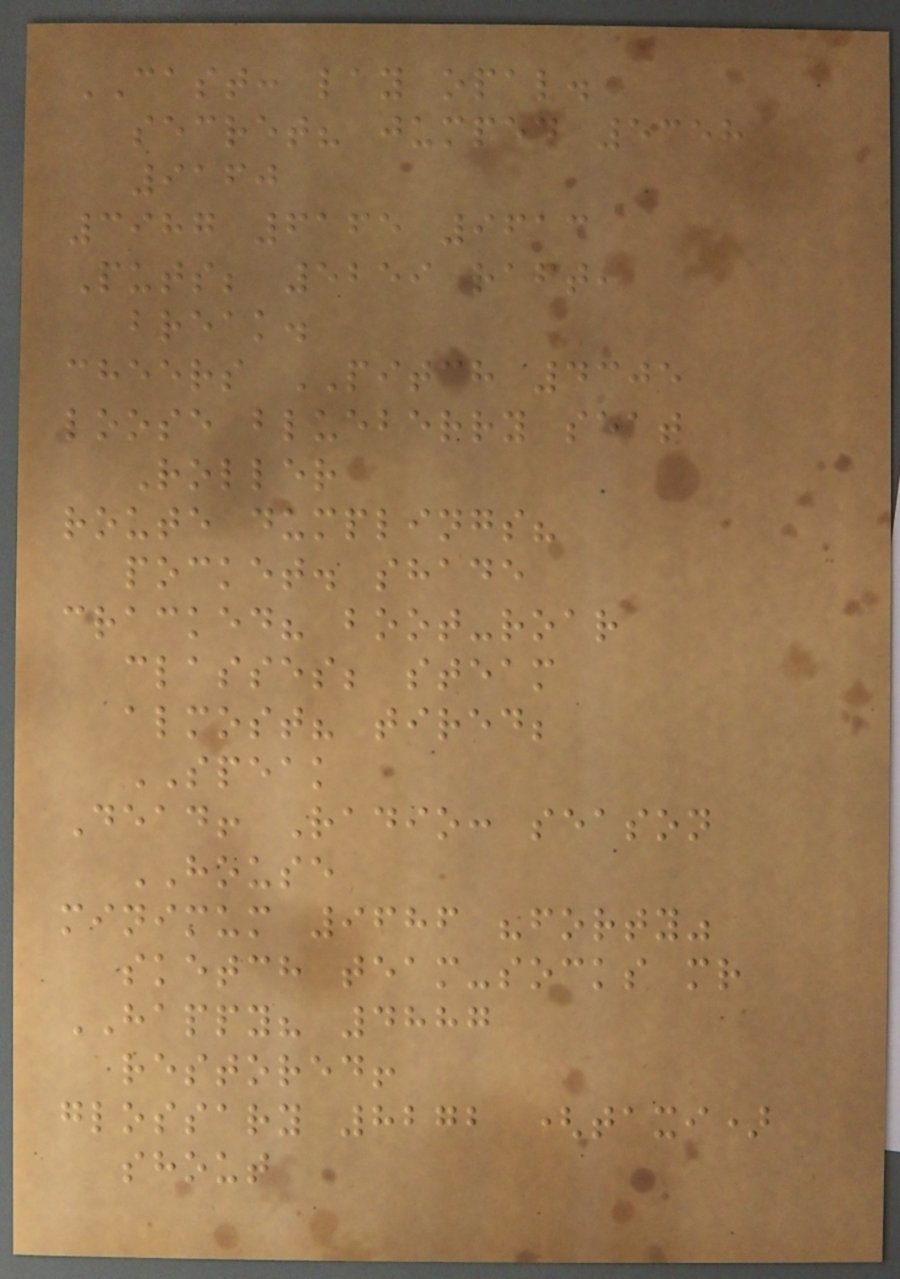CAST: lay opal.
secret? jumped 5358
9160
3987 6165 9613
Puts; 5259 raft,
break.
cheers PITCH 4305
loose blueberry seat
Roller
route dumplings?
pocket. shade
cracked? boot-roar
classes; steam
almost? tired;
SPEAK
Dead! Radio: season
HOUSE
minimum 9686 "forty"
sketch team-socks mr
HAPPY? 4887
restored!
glossary 8272 (taxi)
shout
